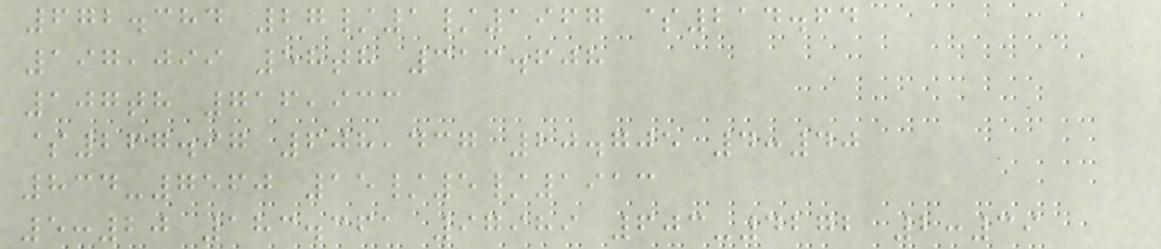672.384 27/1/1967 $214.64
197,099 58th 313.608
107th 716,933
$267.97 608,437 20.705 4:40
834-7560 15/5/1913
5:20 183.361 97989 603-4272 2:39
